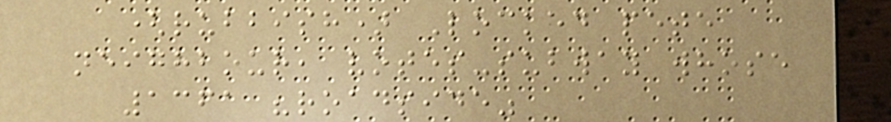(rubbish) Locked pete
neighbour, votes-subway whose
1361 "roadside"
